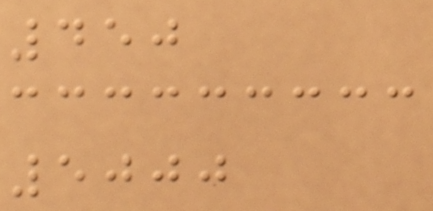450
5000
